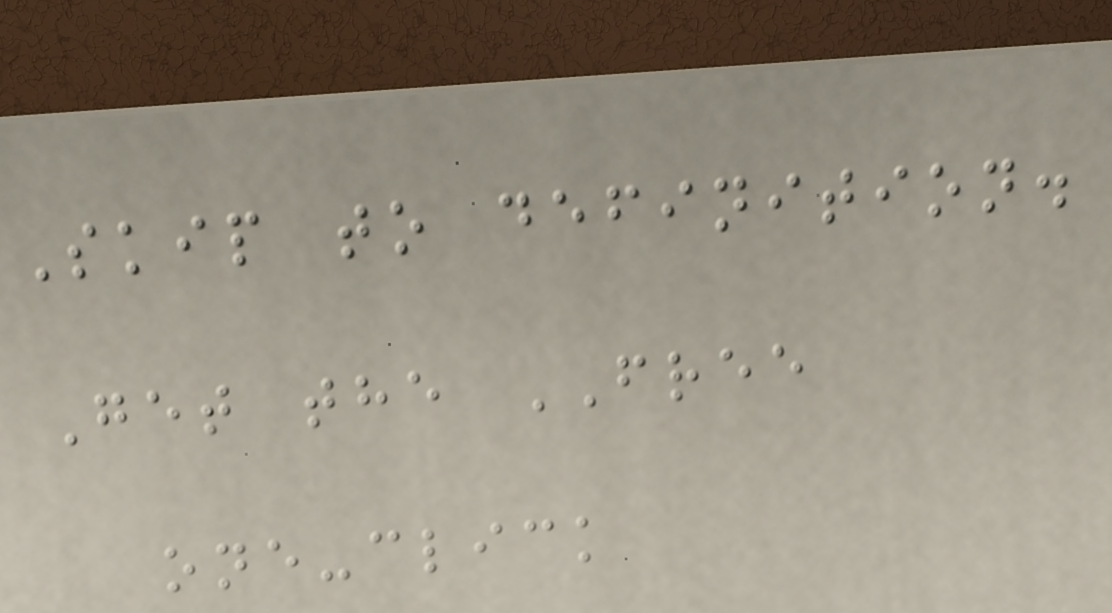Skip to definition.
Get the FREE
one-click
